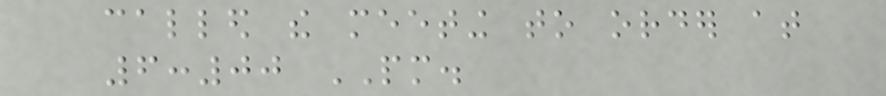called the meeting to order at
6:00 PM.
